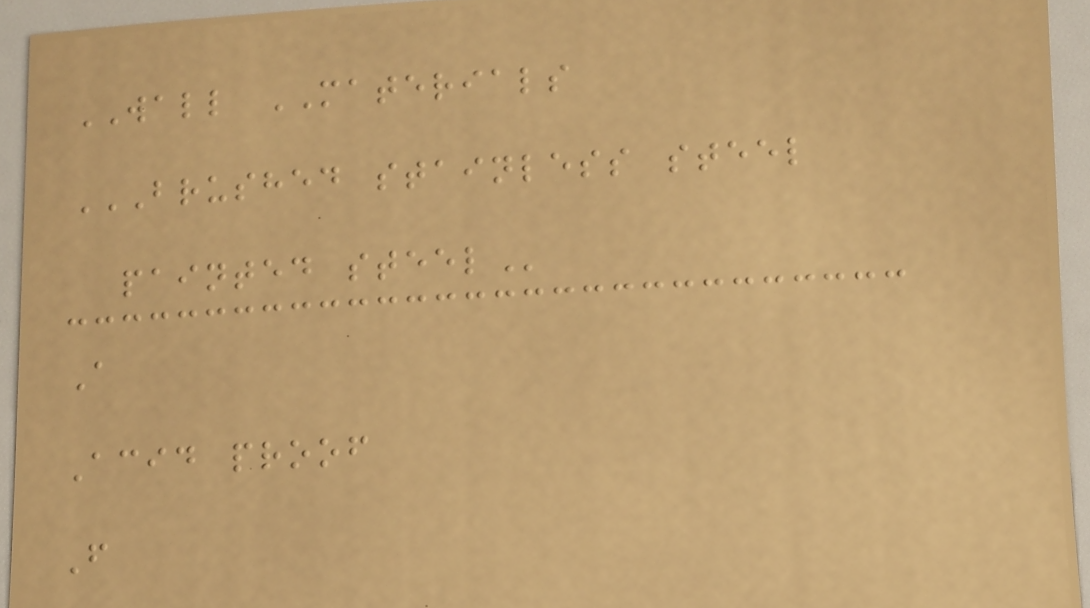WALL MATERIALS
BRUSHED STAINLESS STEEL
PAINTED STEEL
A
Acid proof
F
